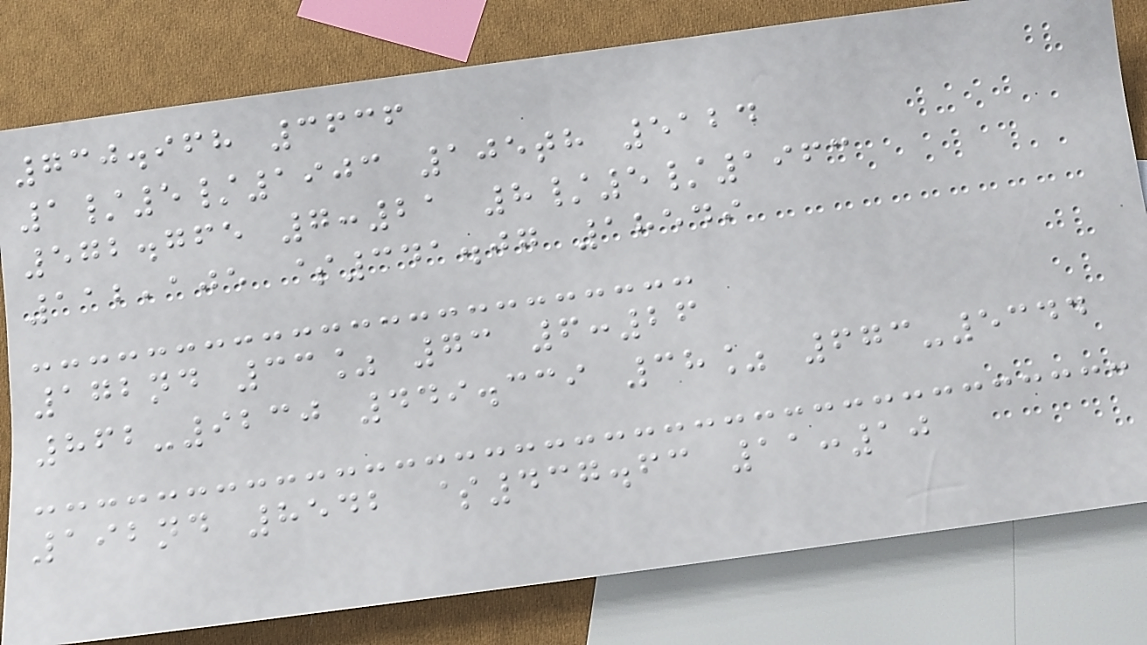730.968 3636
1/5/1903 105th 5124
572.765 7:21 8/5/1963
112,105 $341.07 18549
172nd 33% 73 6:26
862-9230 449.339 38% 673-5344
192nd 8542 $437.63 11:10
